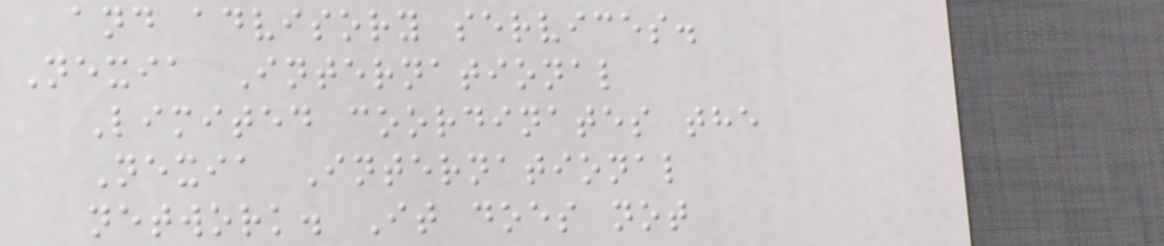and advisory services.
Nexia International
Limited coordinates the
Nexia International
network. It does not
